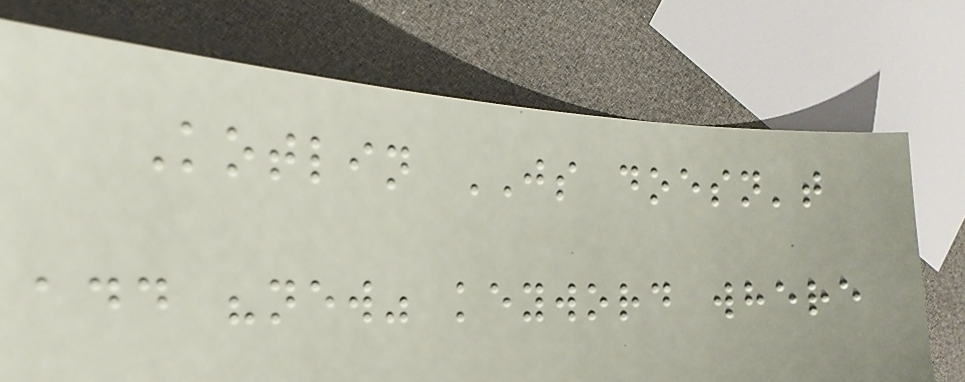Kotlin JS doesn't
add "new" keyword where
